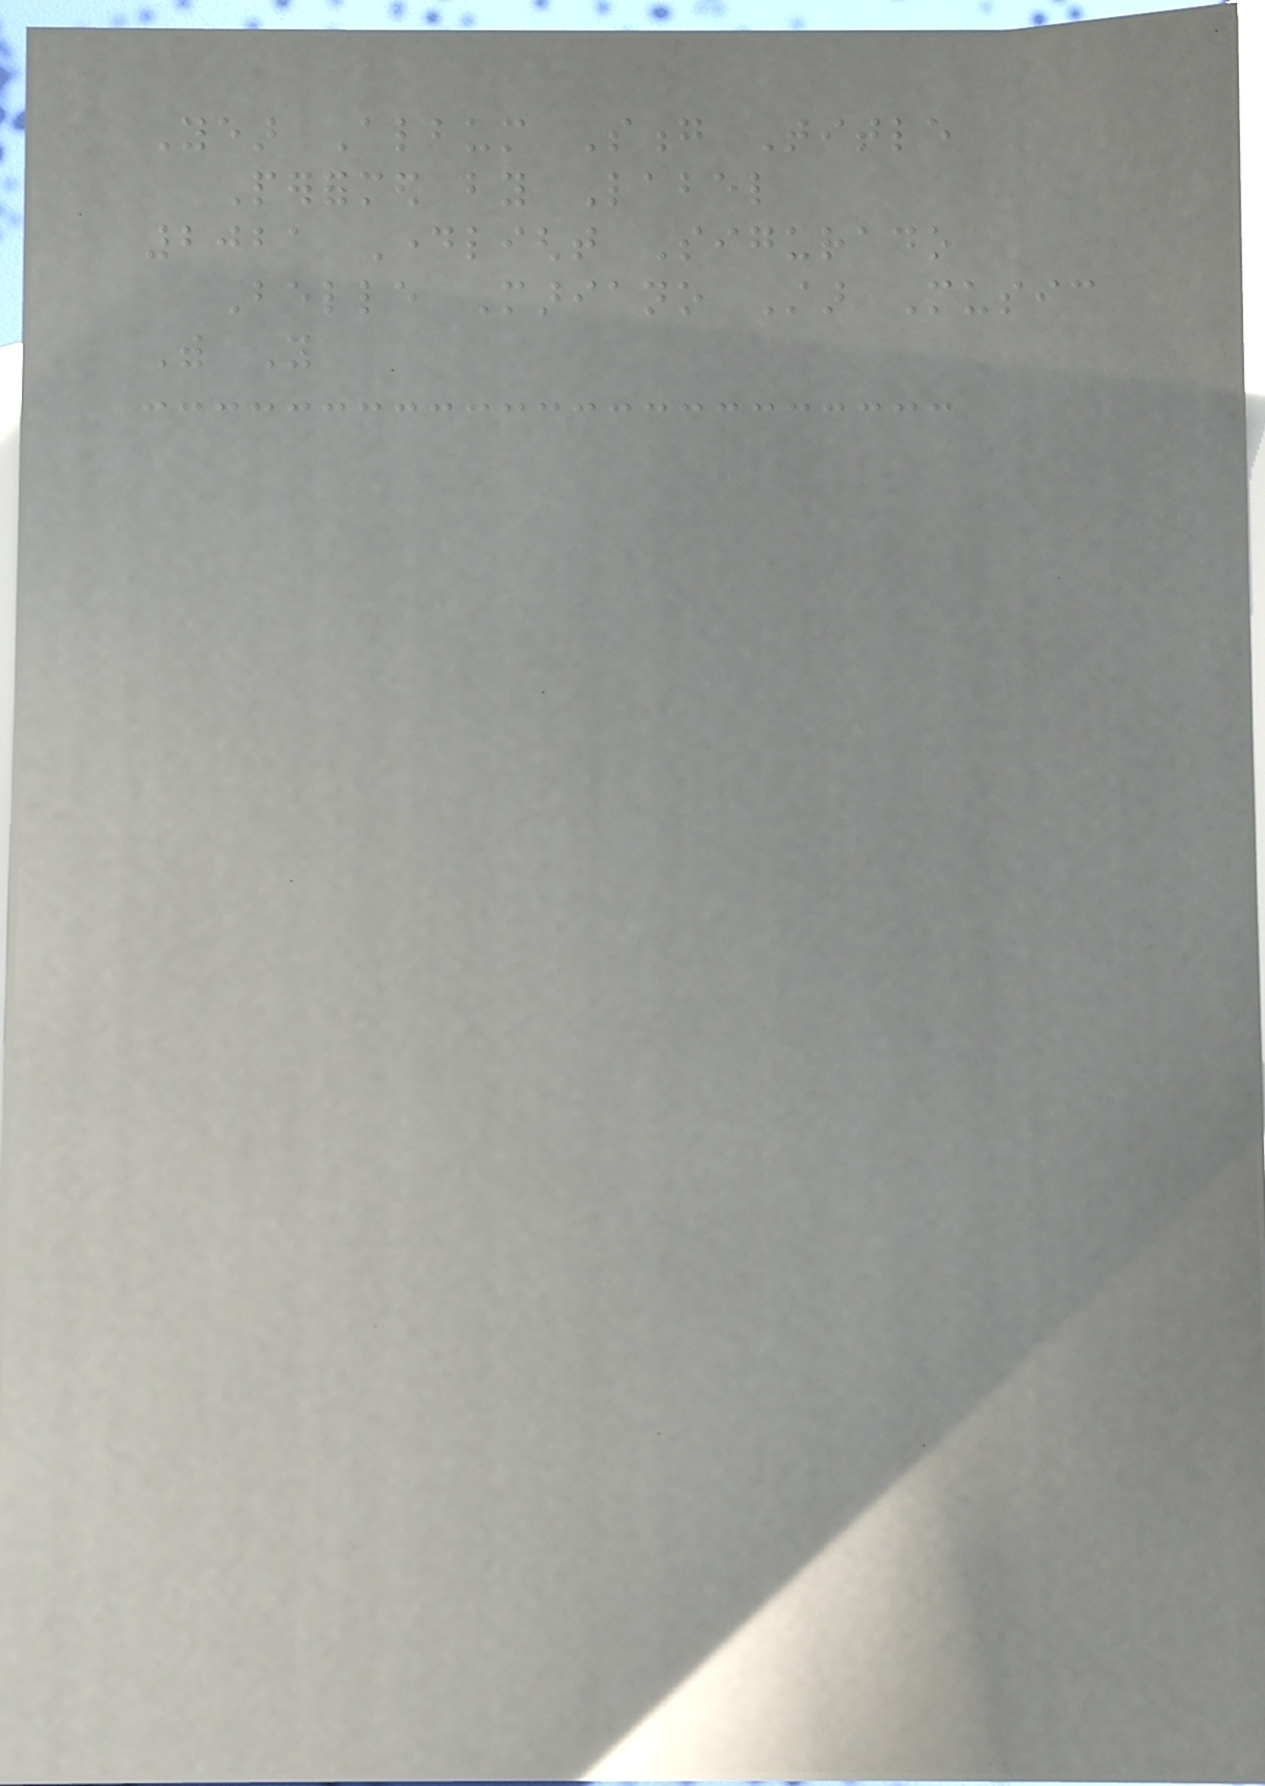Year Album Song Title
Performed by Label
2021 Daylight Sigurado
Belle Mariano Star Music
With You
